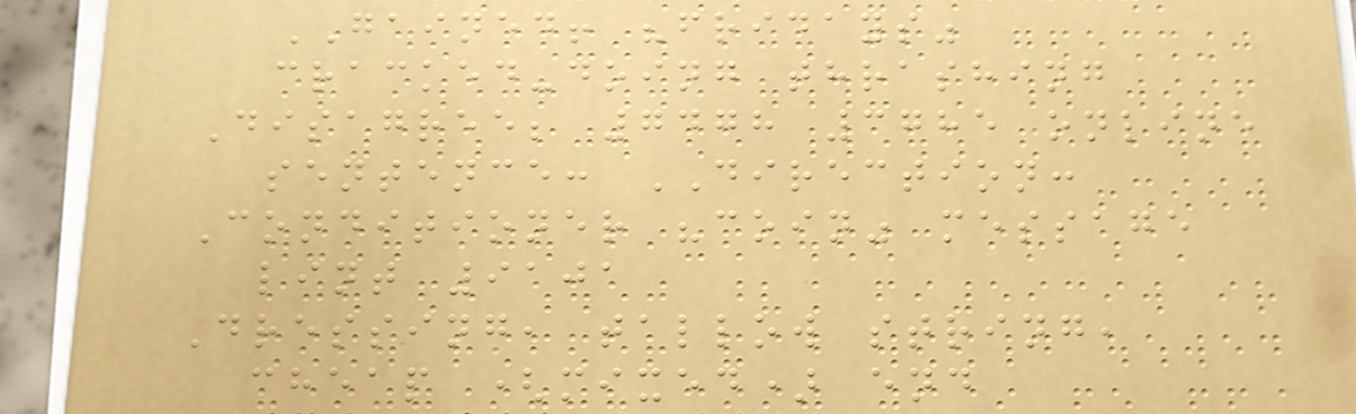GAINED! "fridays"
cracked-doing thrashing
Disagree; 7478 3785 online
sentence: DIRECTION:
Conditioner "coin" message
lint 9101
Dressing, tallow string,
cheap (mixed) end
